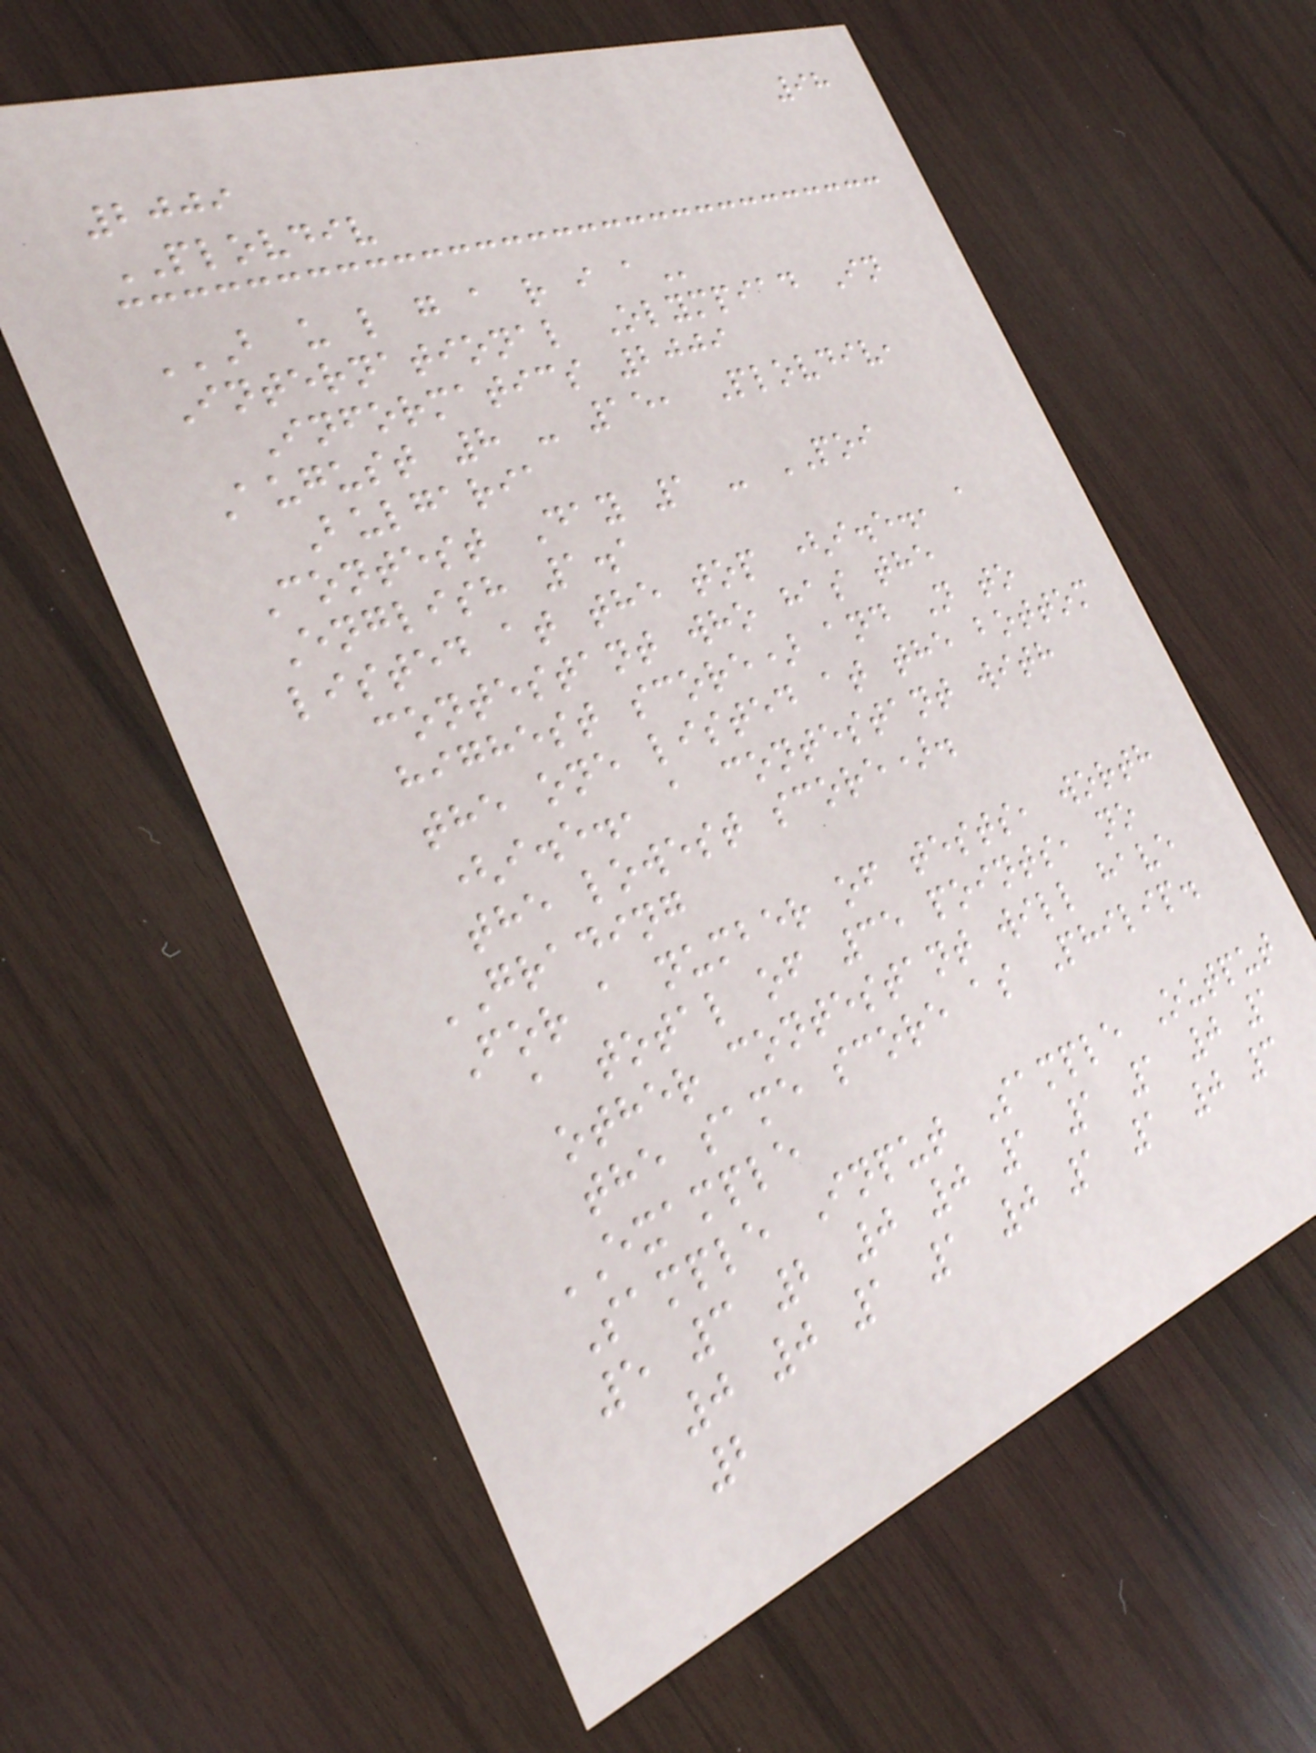98
2009
PLOVDIV
B U L G A R I A
International Olympiad In
Informatics 2009
August 8 - 15, Plovdiv,
Bulgaria
Contest Day 1 - POI
English 1.1
listed at the top (i.e., a
contestant who has the
highest score) and N to
the one listed at the bottom
(i.e., a contestant with
the lowest score).
GRADING
For a number of tests, worth
a total of 35 points, no
other contestant will have
the same score as Philip.
EXAMPLE
Sample Input Sample Output
5 3 2 0 0 1 1 1 0 1
0 0 1 1 0 1 1 0 3
2
